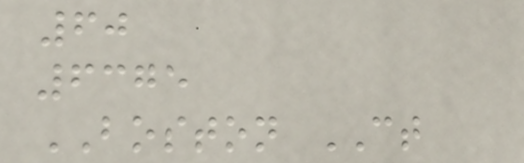60
6375
BOSTON CT
